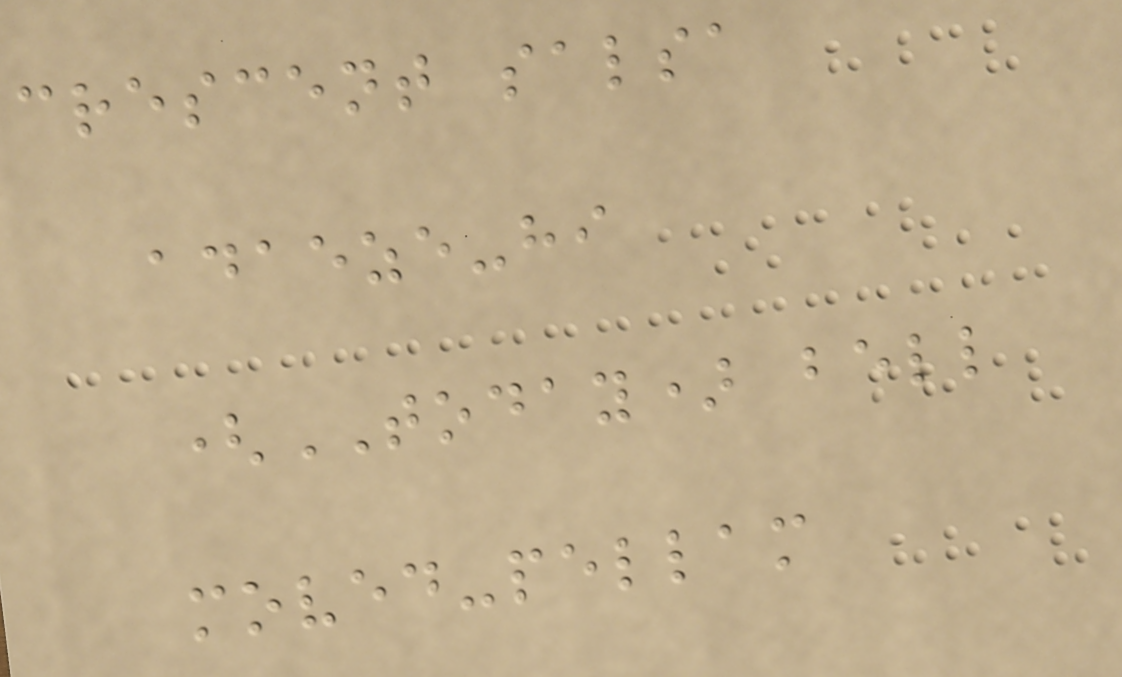crescent salsa
adaeze-hi
(TODAY) bell
moved-pellam
